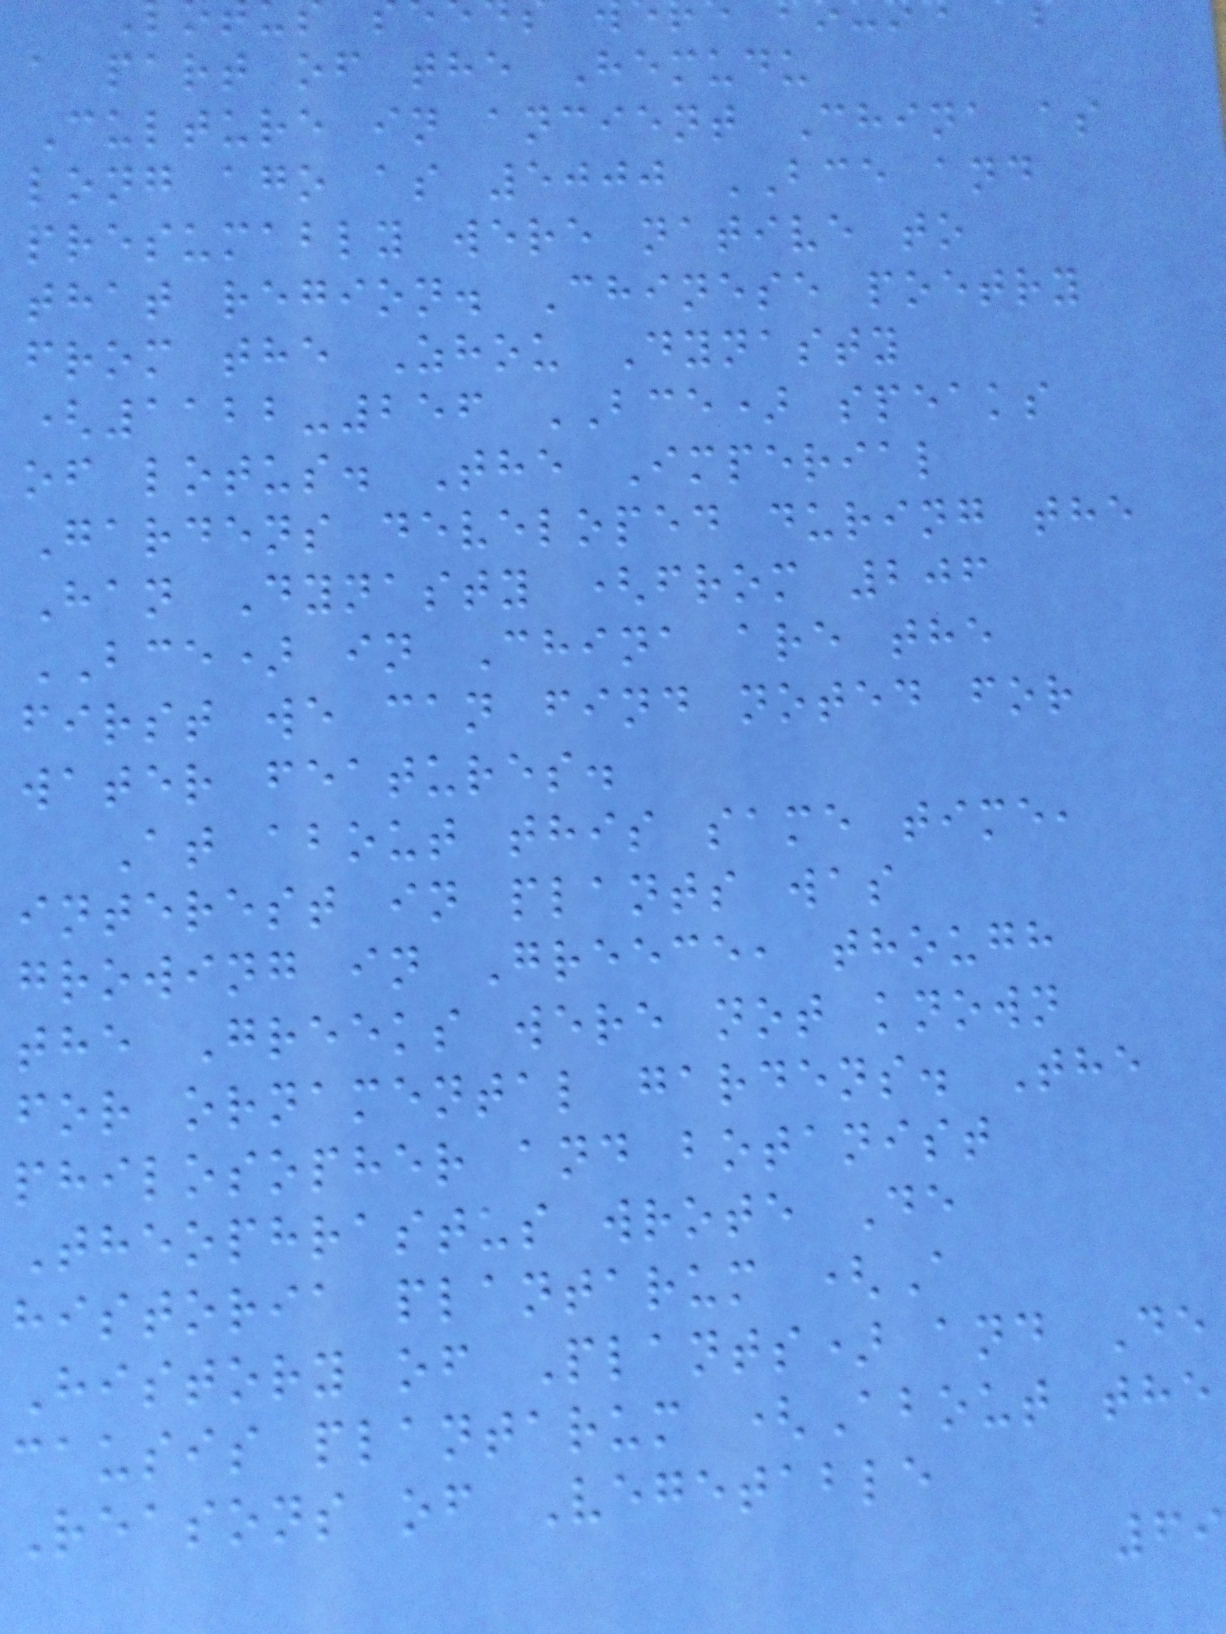a part of the Hemudu
Culture in ancient China as
long ago as 5000 BCE and
presumably were native to
that region. Chinese poetry
from the Zhou Dynasty
(1122-256 BCE) speaks
of lotus. The Imperial
Gardens developed during the
Han Dynasty (from 206
BCE) in China are the
first we can find noted for
water features.
At about this same time,
interest in plants was
growing in Greece, though
the Greeks were not known
for ornamental gardens. The
philosopher and botanist
Theophrastus wrote De
historia plantarum (A
History of Plants) and De
causis plantarum (About the
Reasons of Vegetable
69
